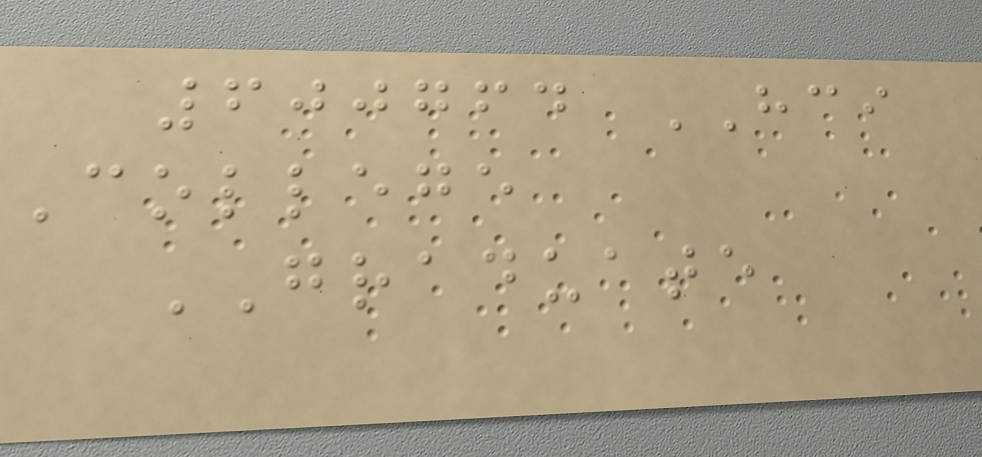600764 HCI
College
GRADUATE
